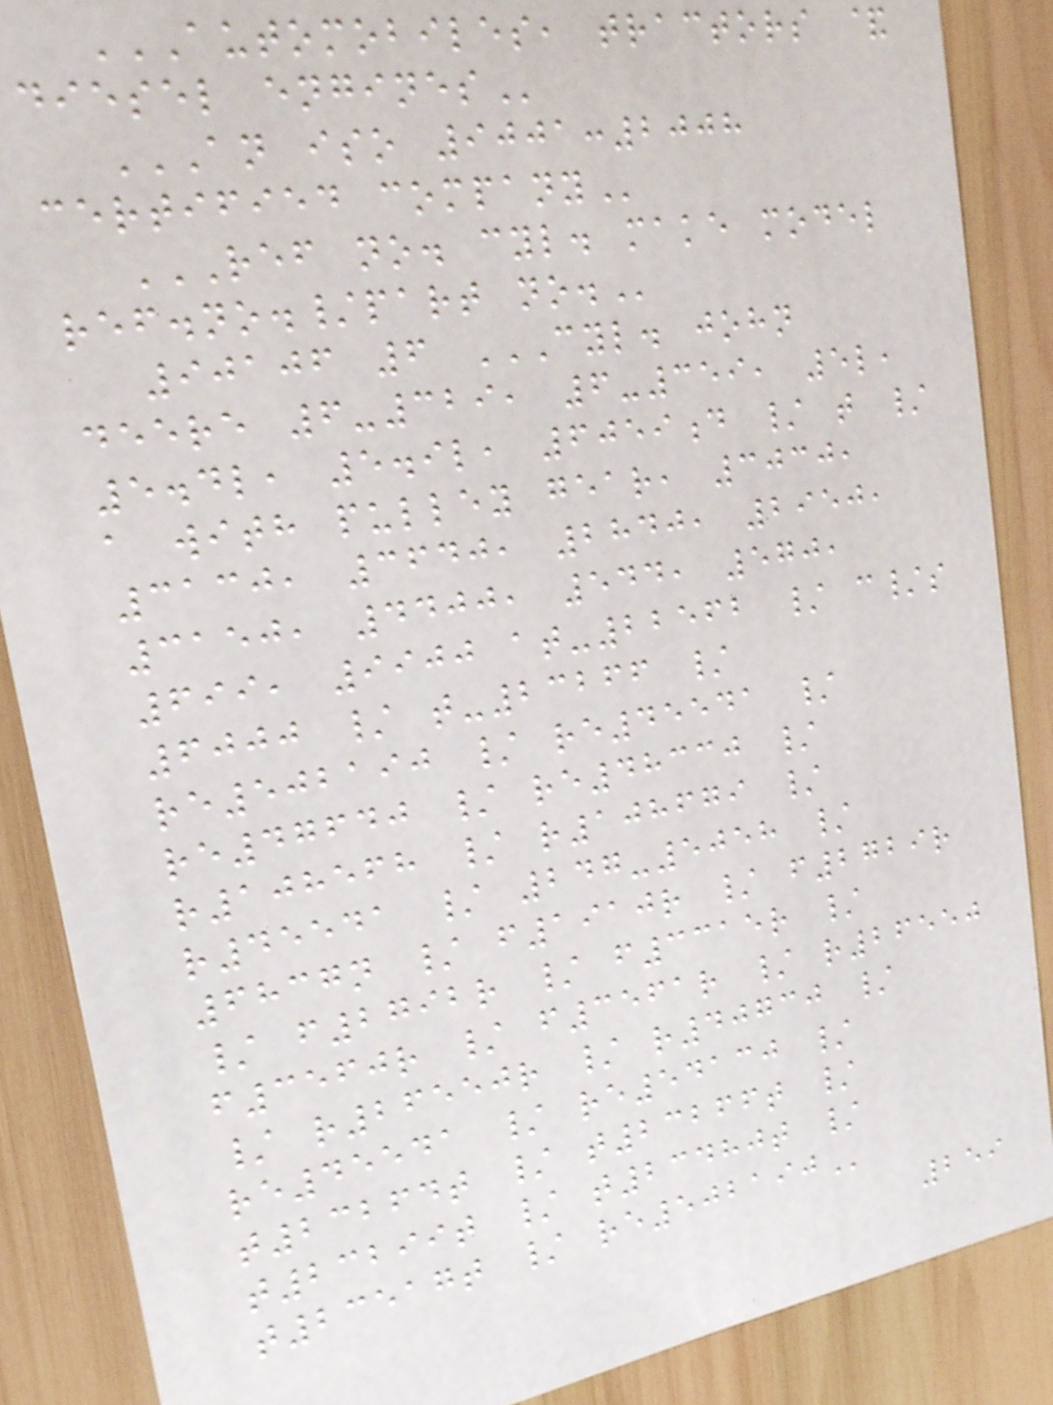AUTOMOBILES, TRACTORS &
DIESEL ENGINES
AN ISO 9001:2008
CERTIFIED COMPANY
REF NO. CYL. MAKE MODEL
REF.NO./PART NO.
90106 6 CYL. JOHN
DEERE 6-329, 6-359, 5L,
5.4L, 5.9L, 6059D / T /
A WITH PULLEY GEAR, 3030,
3130, 3640, 2840, 2950,
3150, 4400, 544, 570,
699, 9900 AT-22562 / C/S
6000 / T-23266 /
RE502190 / RE45541 /
RE47640 / RE48330 /
R108568 / R108679 /
R45541 / 247-5058 /
6837N / F1910R / F2729R
/ F2792R / F3315R /
F3560R / F3561R / R26550
/ R26550R / R40730 /
RE45541 / RE54130 /
T23264T / T23266T /
T23299T / T23480T /
T23517T / RE502190
259
